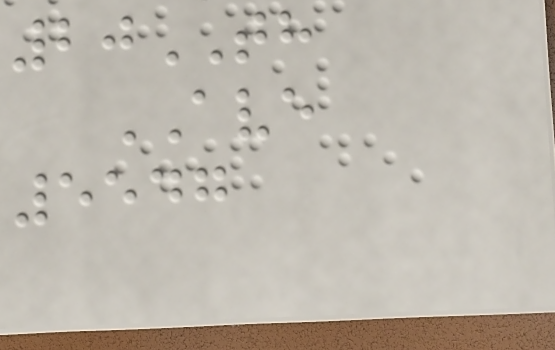20TH
AVE
5547
